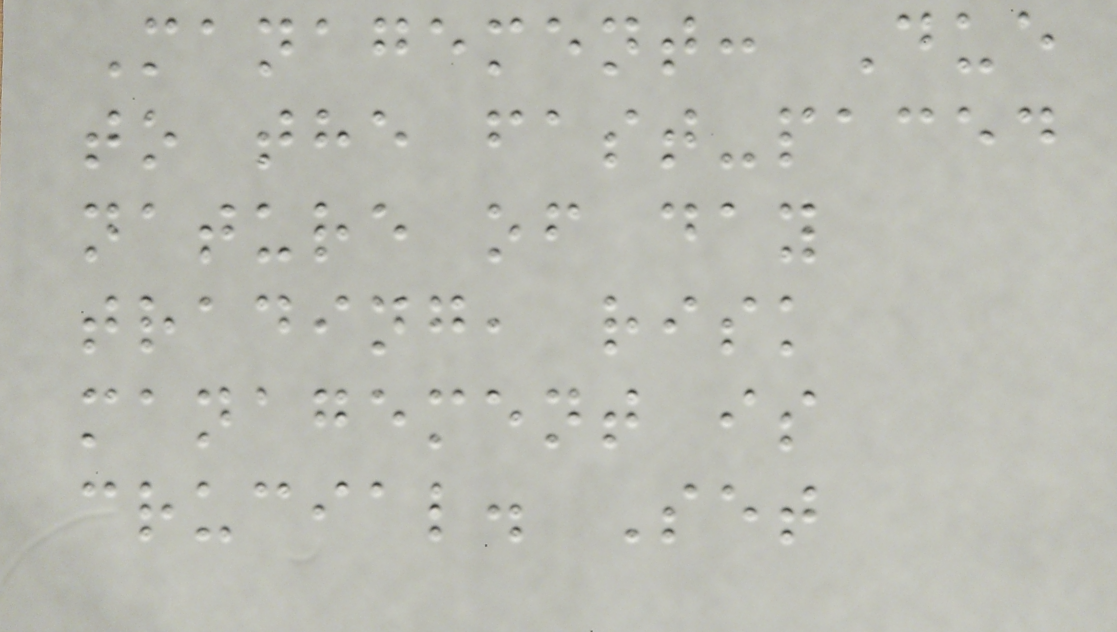Management: Due
to the fast-paced
nature of day
trading, risk
management is
crucial. Set
